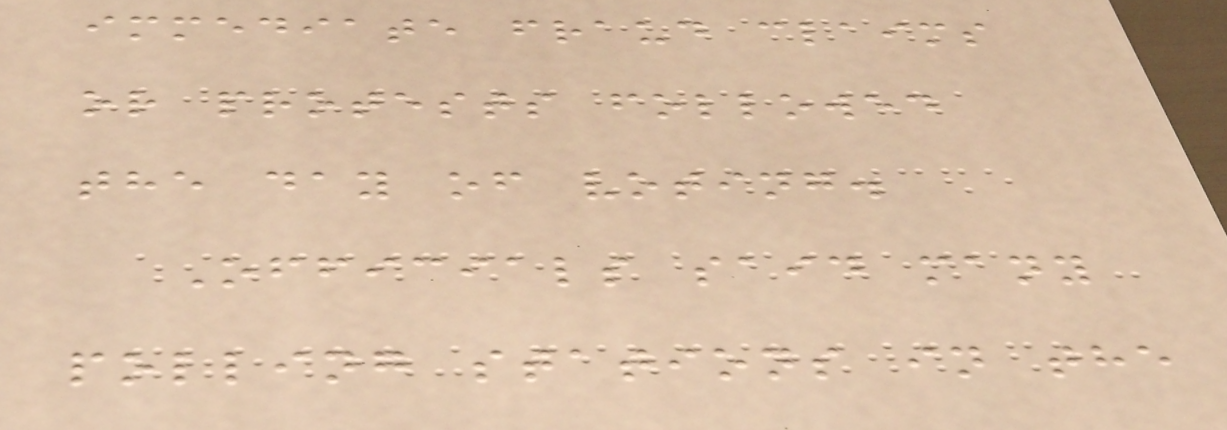immediate fraud claims
or protests followed
the day of voting.
Officials said many
polling stations in the
